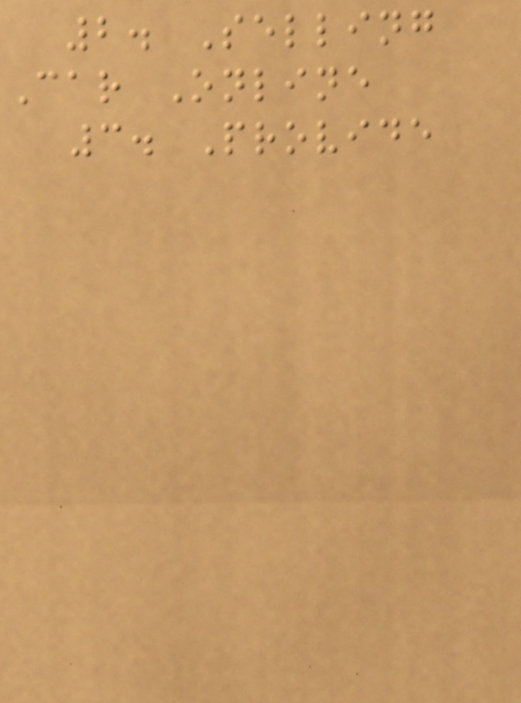2. Selling
Car Online
3. Provide
